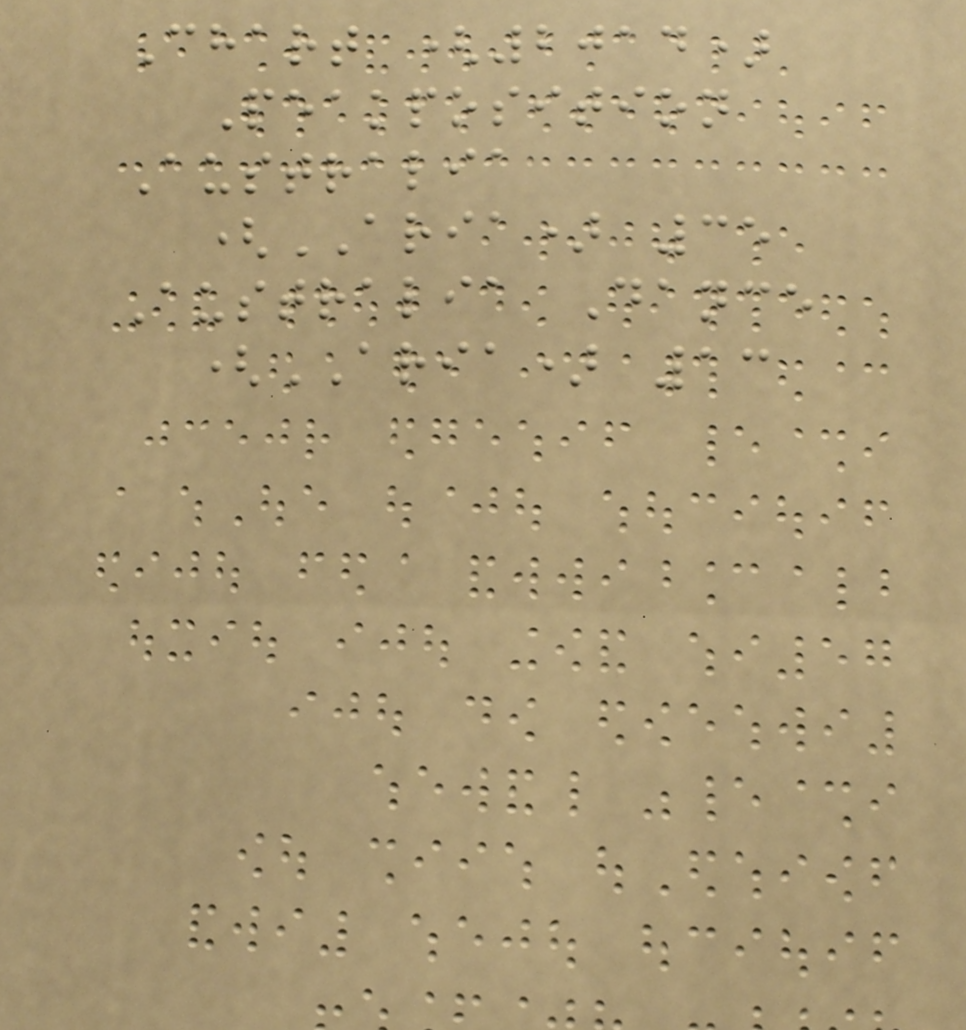Chart (2014)
Peakposition
Australia
(ARIA) 35
Australia Dance
(ARIA) 13
